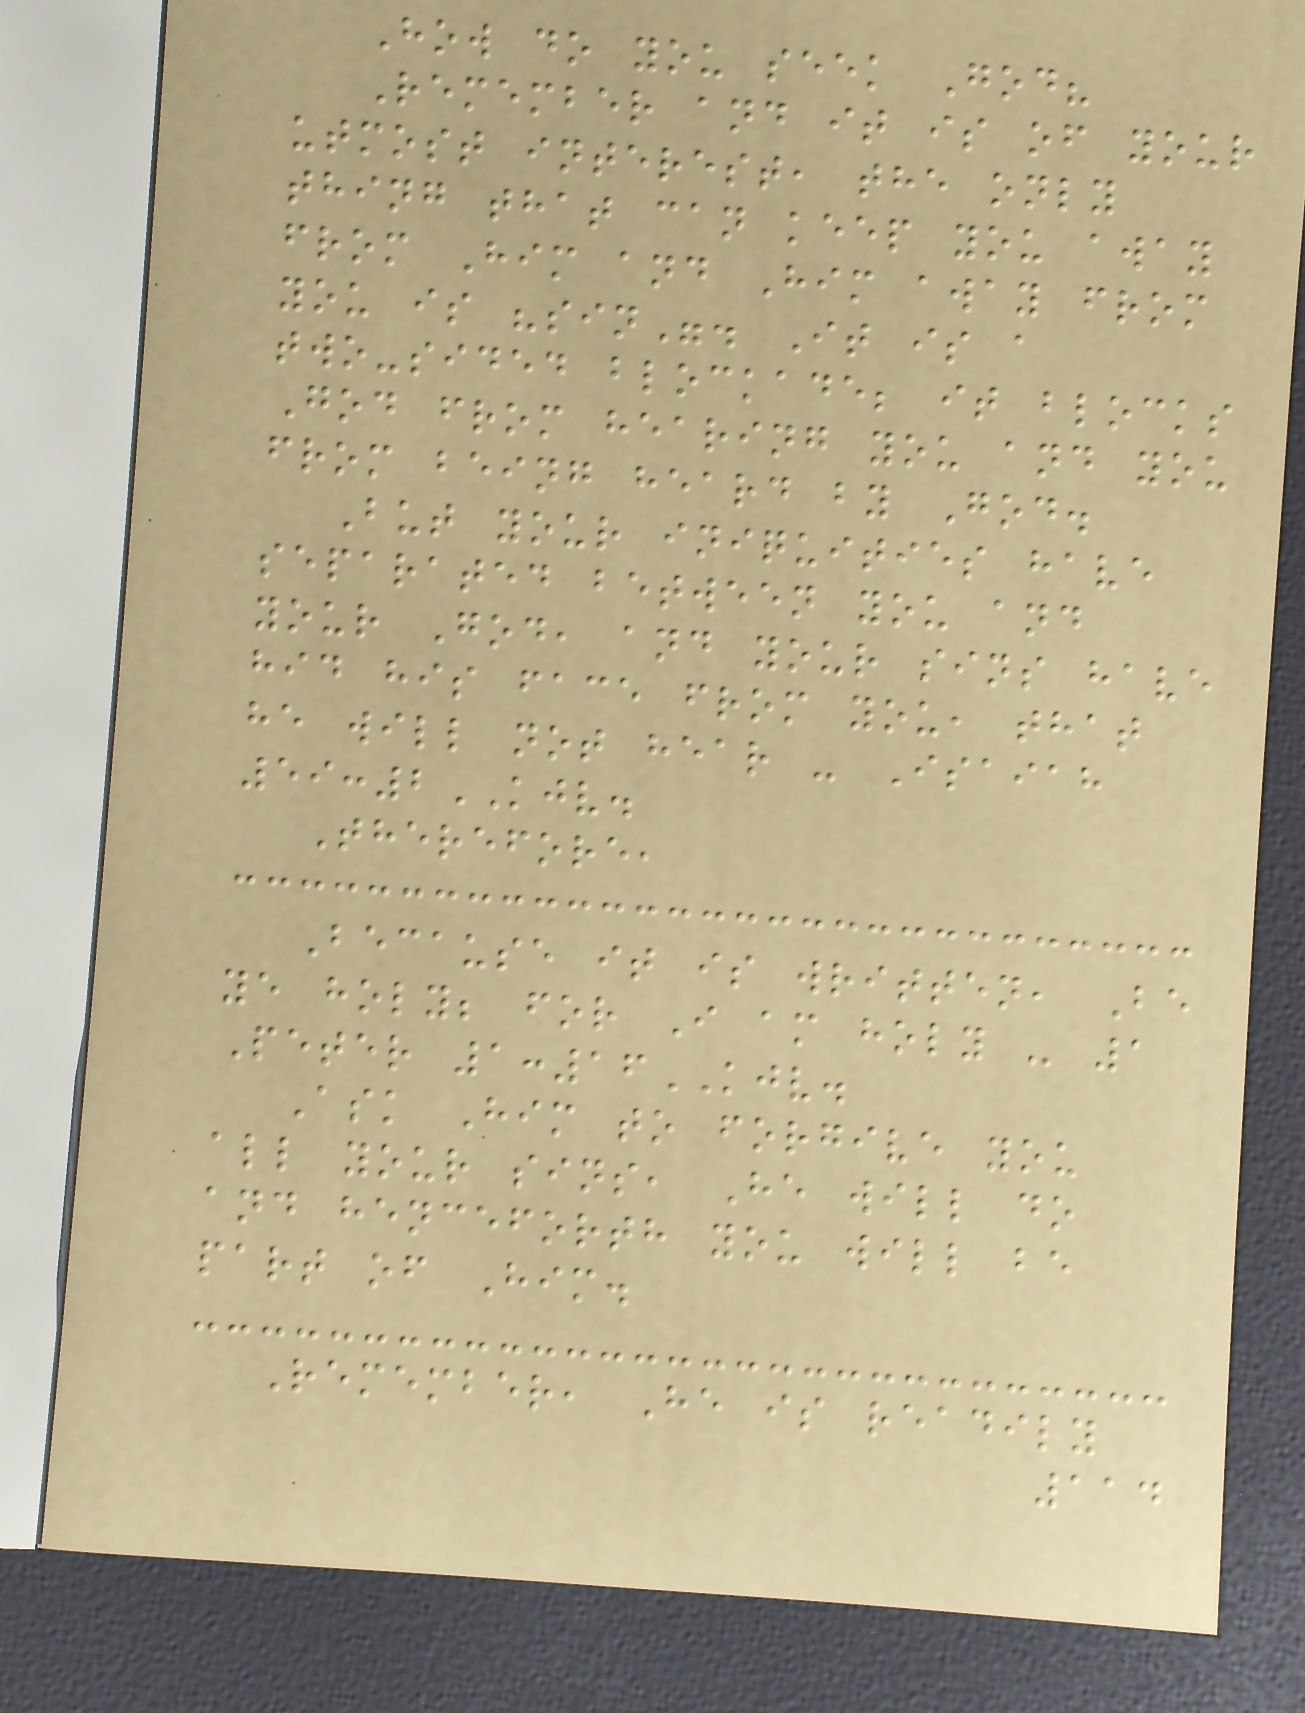How do you seek God?
Remember and it is of your
utmost interest, the only
thing that can keep you away
from Him and Him away from
you is "sin". It is a
two-sided blockade; it blocks
God from hearing you and you
from being heard by God.
But your iniquities have
separated between you and
your God, and your sins have
hid his face from you, that
he will not hear - Isaiah
59:2KJV.
Therefore,
Because it is written, Be
ye holy; for I am holy - 1
Peter 1:16KJV.
Ask Him to forgive you
all your sins, He will do
and henceforth you will be
part of Him.
Remember, He is readily
114
